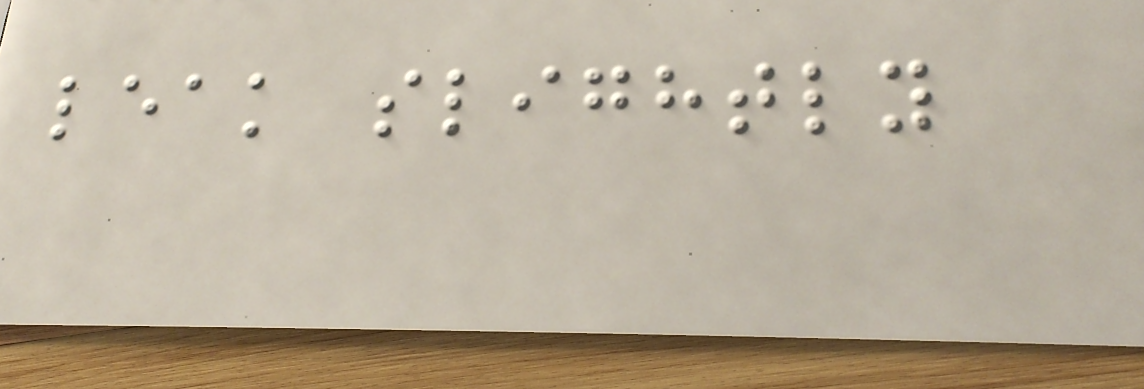leak slightly
